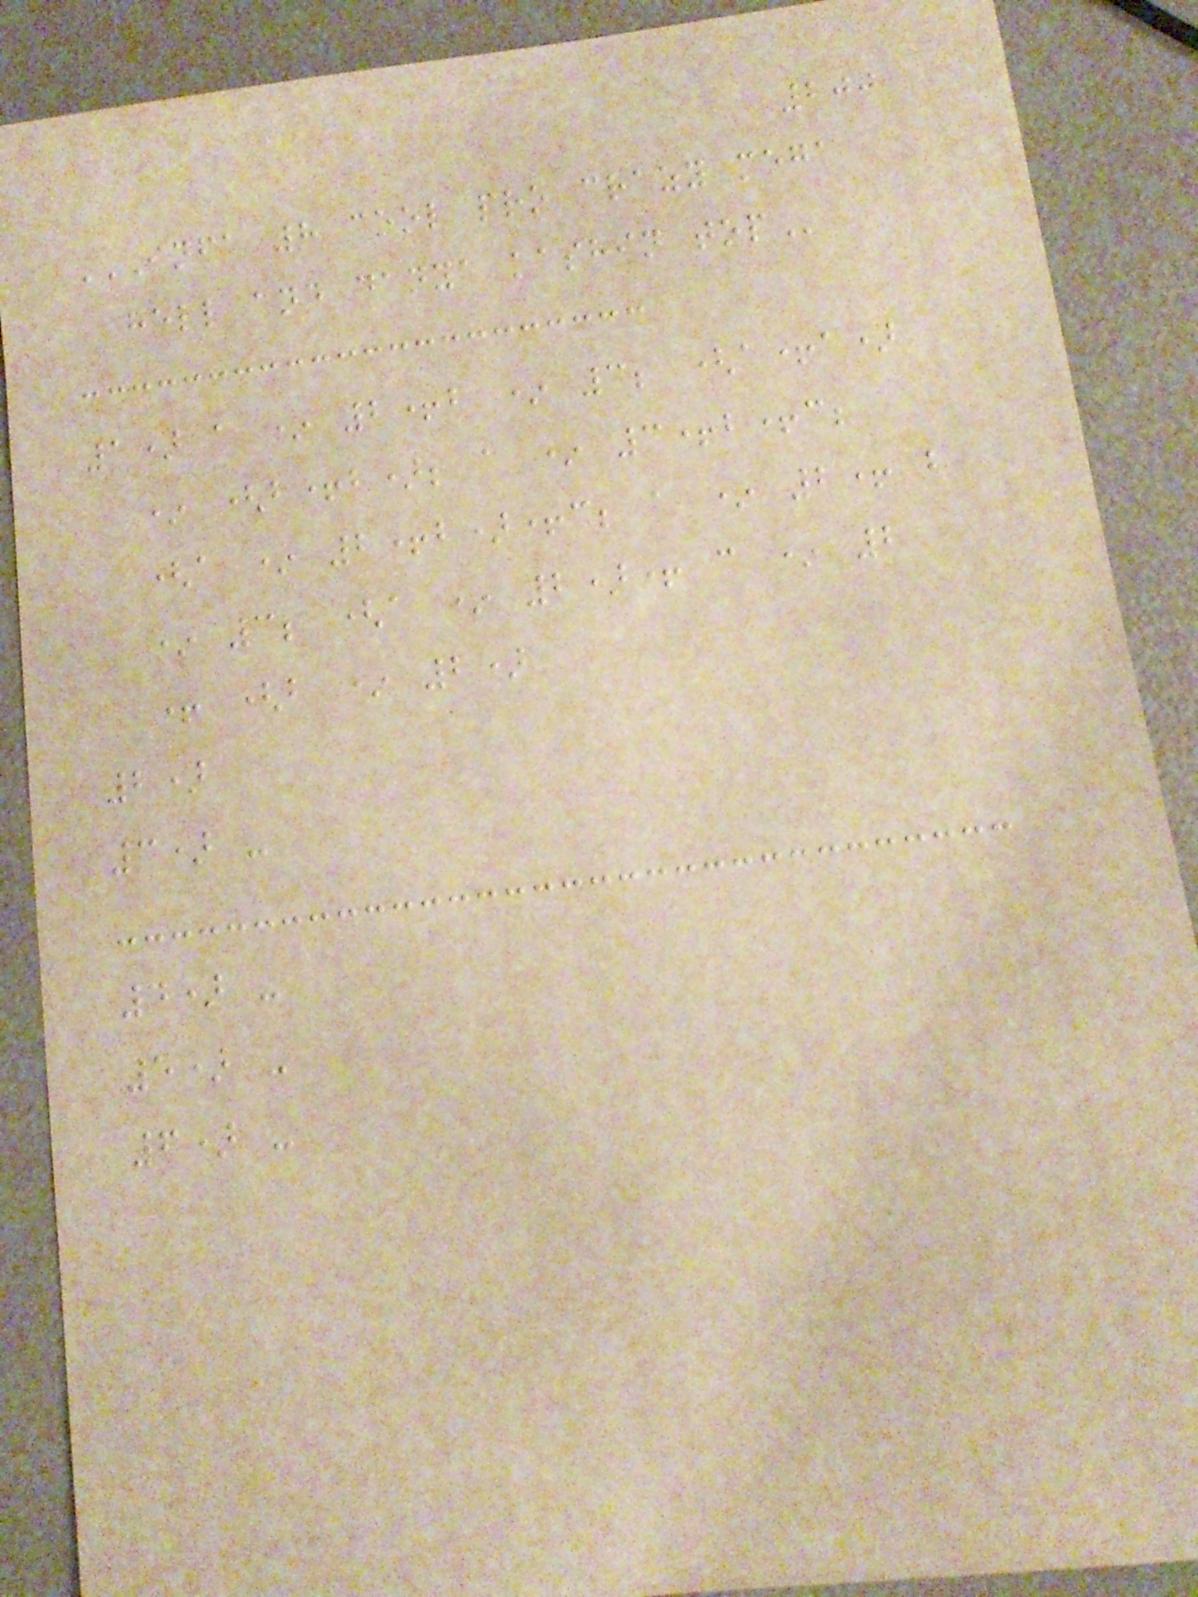200
INFA 8 COOL PRO CRAZY MEGA
HELL AND DANYA KASHIN TOP
1) a * 2+b * 3; (a+a)
* (b+b); a * 3+b+c;
(a * 2+b)+c; a * 2+ b
* 3; (a * 2)+ c * 2
+ (b * 2)
2)
3) -
4) -
5) -
6) -
